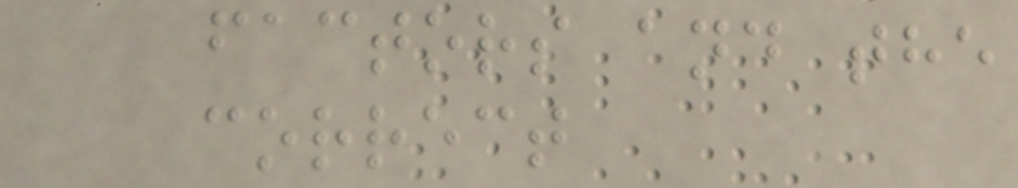factors and the
correct
